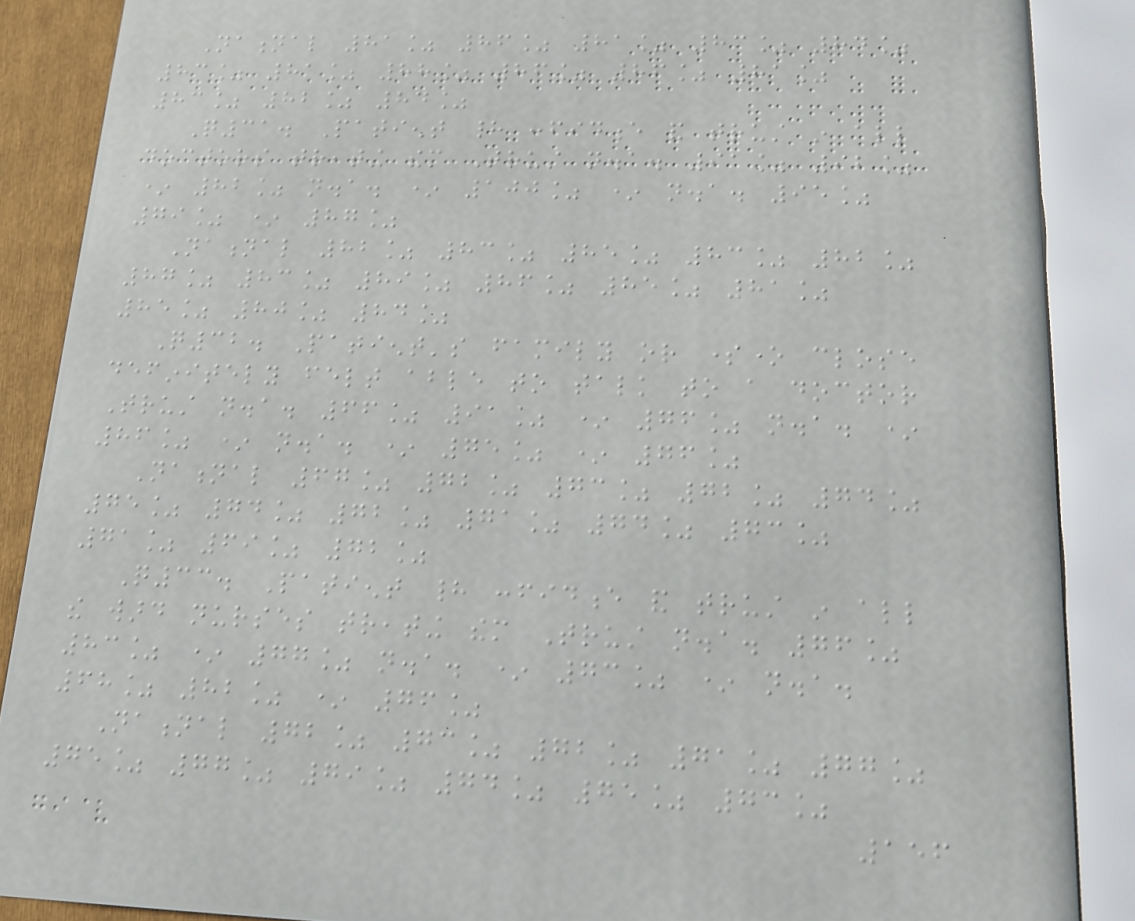National 81% 86% 81% 83% 84%
83% 81% 88% 86% 86% 81%
83% 82% 84%
Q31. Patient had confidence and trust in all
doctors treating them Trust n.a. 91% 92%
* 82% n.a. * 100% * n.a. 95%
79% * 87%
National 82% 83% 85% 83% 82%
87% 83% 89% 86% 85% 81%
85% 80% 84%
Q32. Patient's family or someone close
definitely felt able to talk to a doctor
Trust n.a. 66% 91% * 76% n.a. *
86% * n.a. * 75% * 76%
National 67% 72% 73% 72% 74%
75% 74% 72% 71% 74% 73%
71% 69% 72%
Q33. Patient had confidence and trust in all
the ward nurses treating them Trust n.a. 76%
83% * 77% n.a. * 73% * n.a.
68% 82% * 76%
National 72% 73% 72% 71% 77%
75% 77% 79% 74% 75% 73%
156
